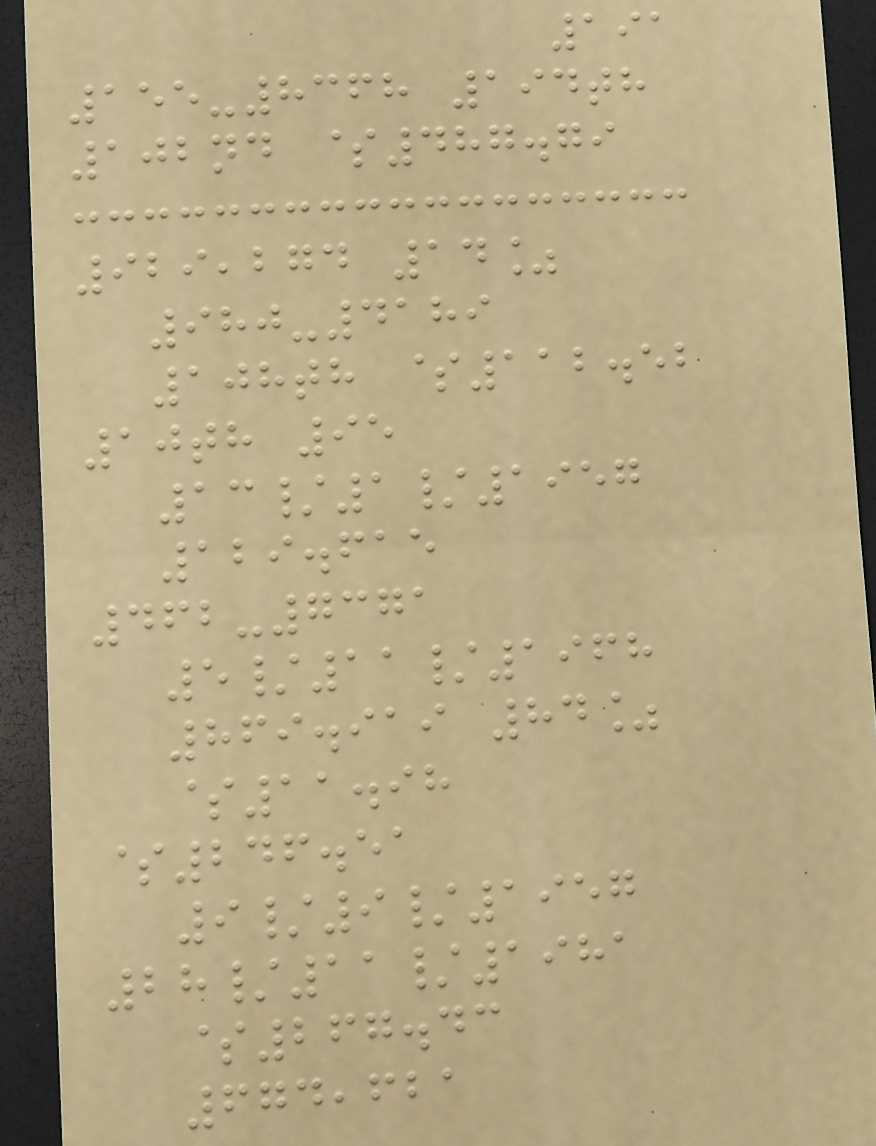191
155-8368 194th
102nd $487.79
929,274 14%
980-4189
108th $112.52
10th 95
13/1/1957
129.615
462-7371
5/11/1968
869.919 84%
$11.98
$246.51
9/9/1957
28/11/1981
$267.43
674,621
